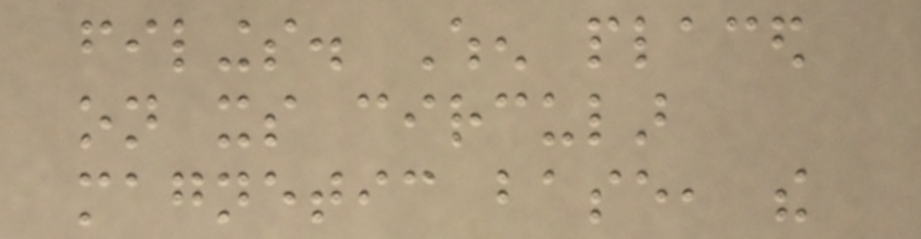filings. When placed
on its circular
magnetic base, the
